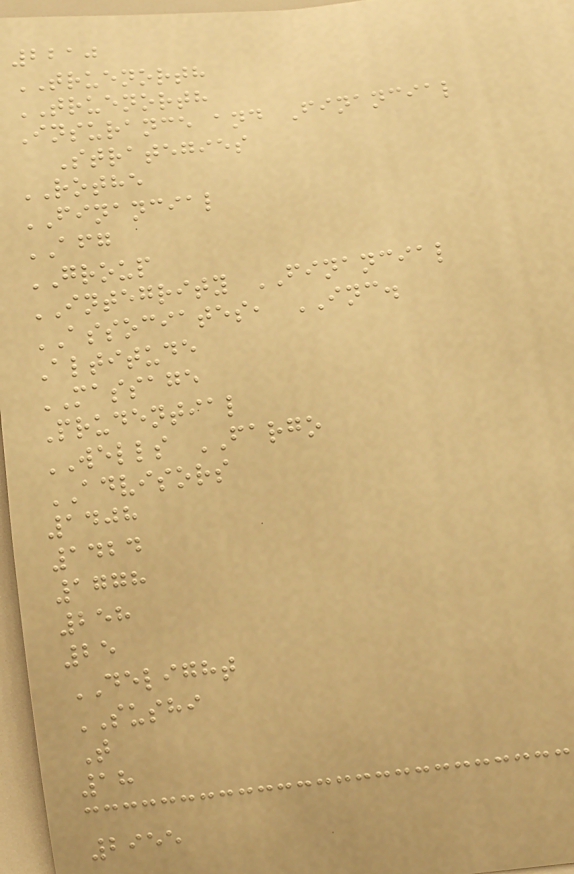2210
TRUENORTH
TRUENORTH
Insurance and Financial
Strategies
ROTHE
FINANCIAL
AFG
GROUP
INTEGRITY FINANCIAL
ASSOCIATES, INC.
Altitude
MASSAGE
Prudential
WELLS FARGO
ADVISORS
1408
1424
1778
258
25
DELIGHT
SUSHI
T
18
2955
